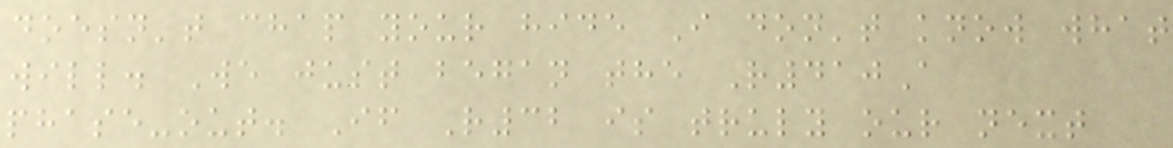doesn't chap your hide I don't know what
will. We just began the R410A
phase-out. If R32 is truly our next
